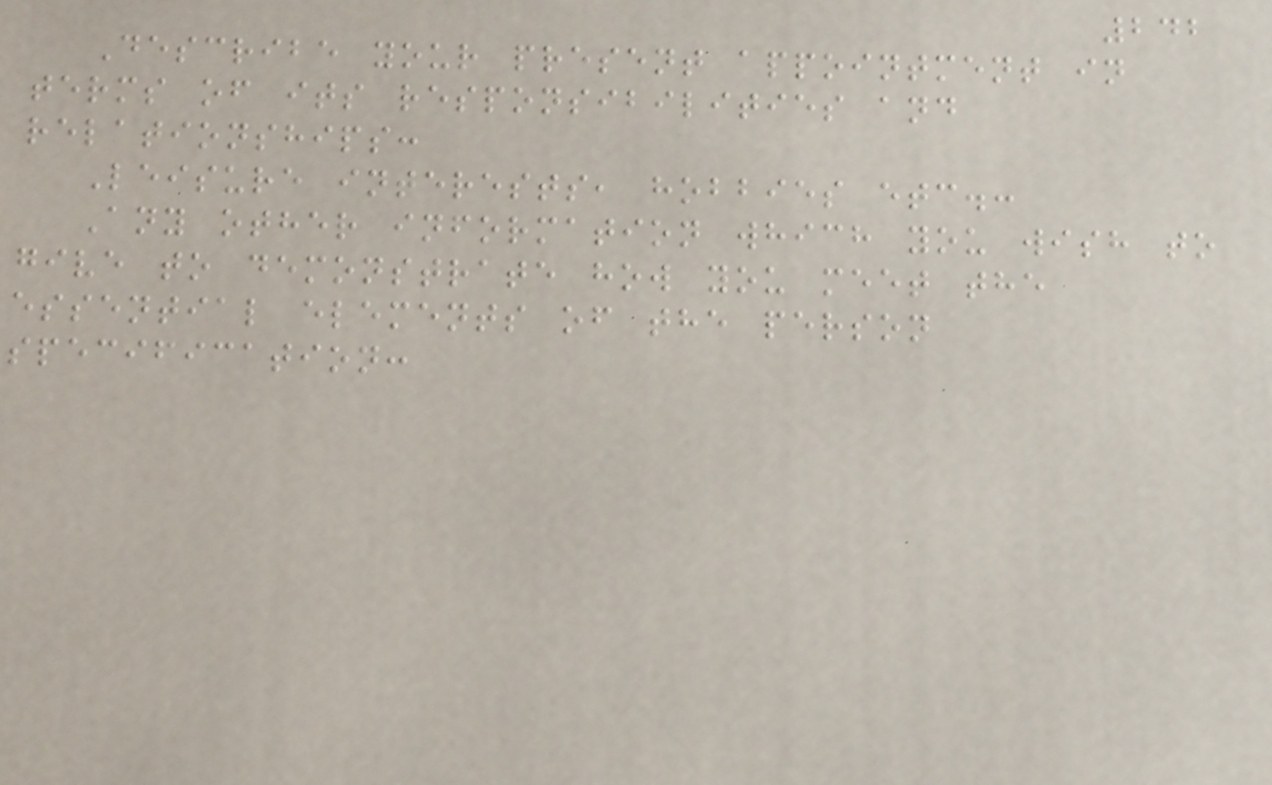242
Describe your present appointment in
terms of its responsibilities and
relationships:
Leisure interests, hobbies etc.:
Any other information which you wish to
give to demonstrate how you meet the
essential elements of the person
specification:
